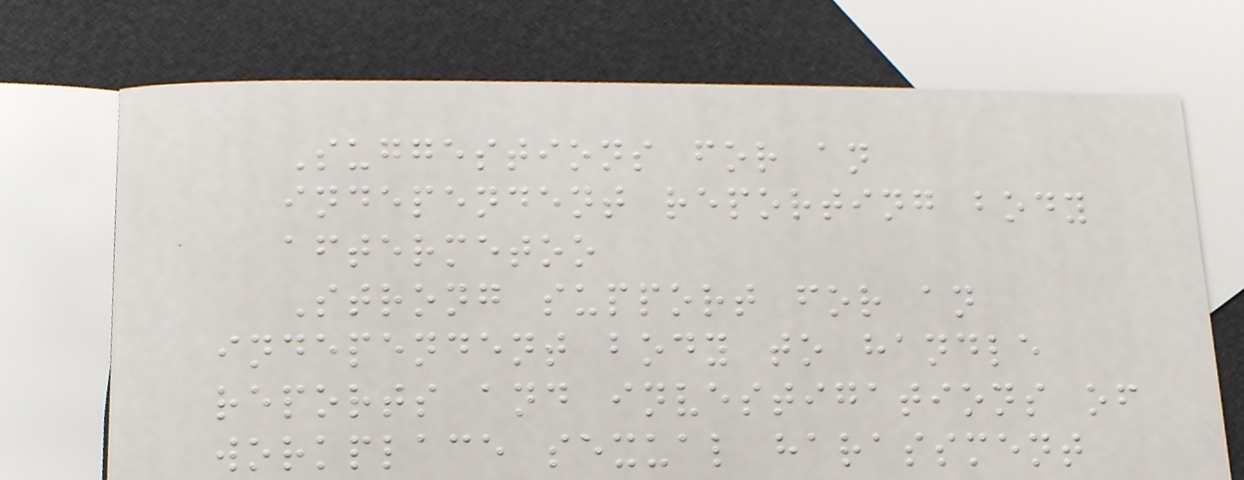Suggestions for an
independent reporting body
aftermetoo
Strong support for an
independent body to handle
reports and investigations of
workplace sexual harassment
